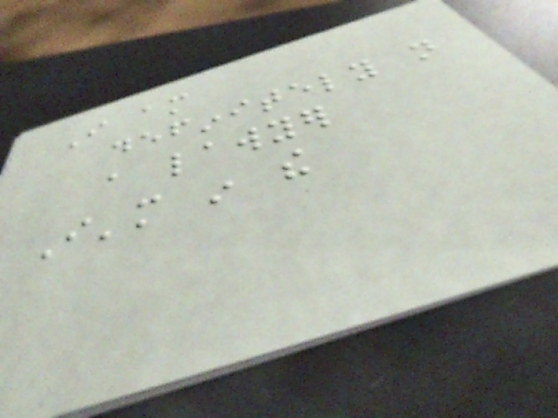I am
definitely not
a lawyer
I'm in the
